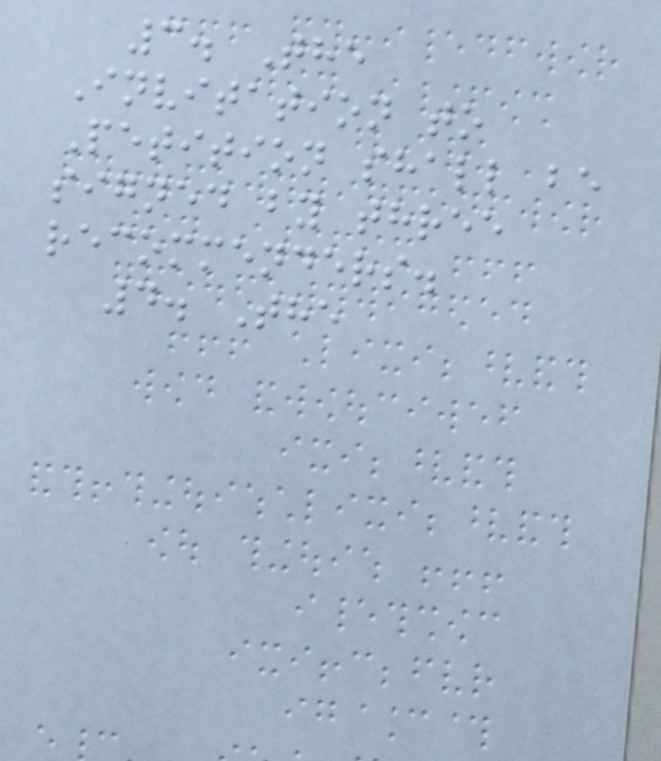3. The
Invitation to
Petition shall be
signed by three
recommenders.
4. The
